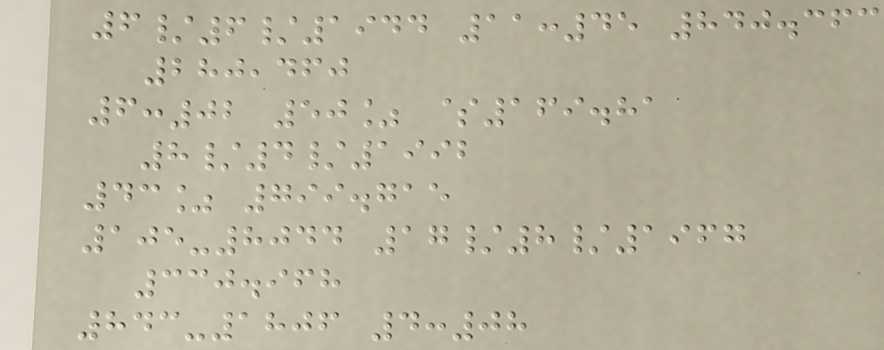6/6/1944 11:45 840.363
280,460
6:02 50% $169.81
8/4/1992
43% 799.715
105-8044 17/8/1967
330.968
843-1806 4:08
